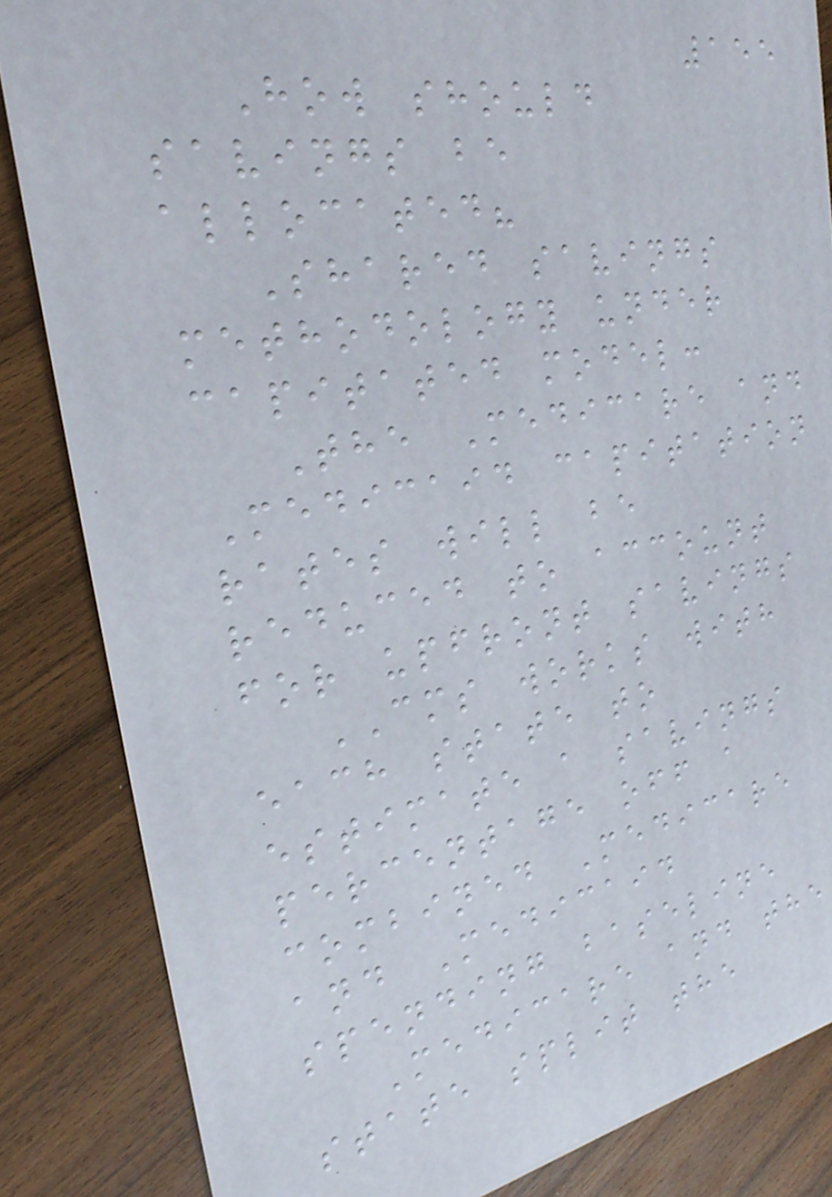155
How should
savings be
allocated?
Shared savings
methodology under
capitated model:
The Medicare and
Medicaid capitation
rates will be
reduced to account
for upfront savings
CMS works with
each state to
estimate a savings
percentage off a
combined Medicare
and Medicaid
spending baseline
Medicare and the
state split the
